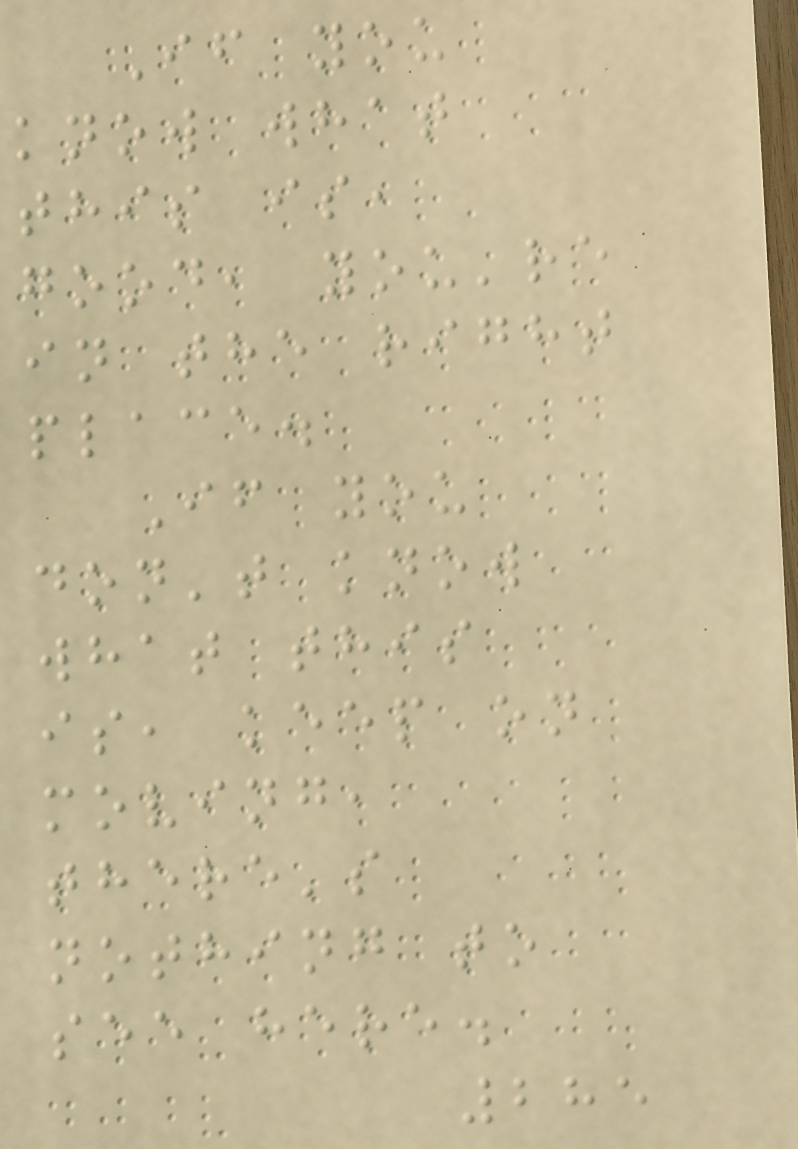If you
know what
this is,
good, you're
in the right
place.
If you
don't know
what this
is, keep on
moving,
there's
nothing to
see here.
285
